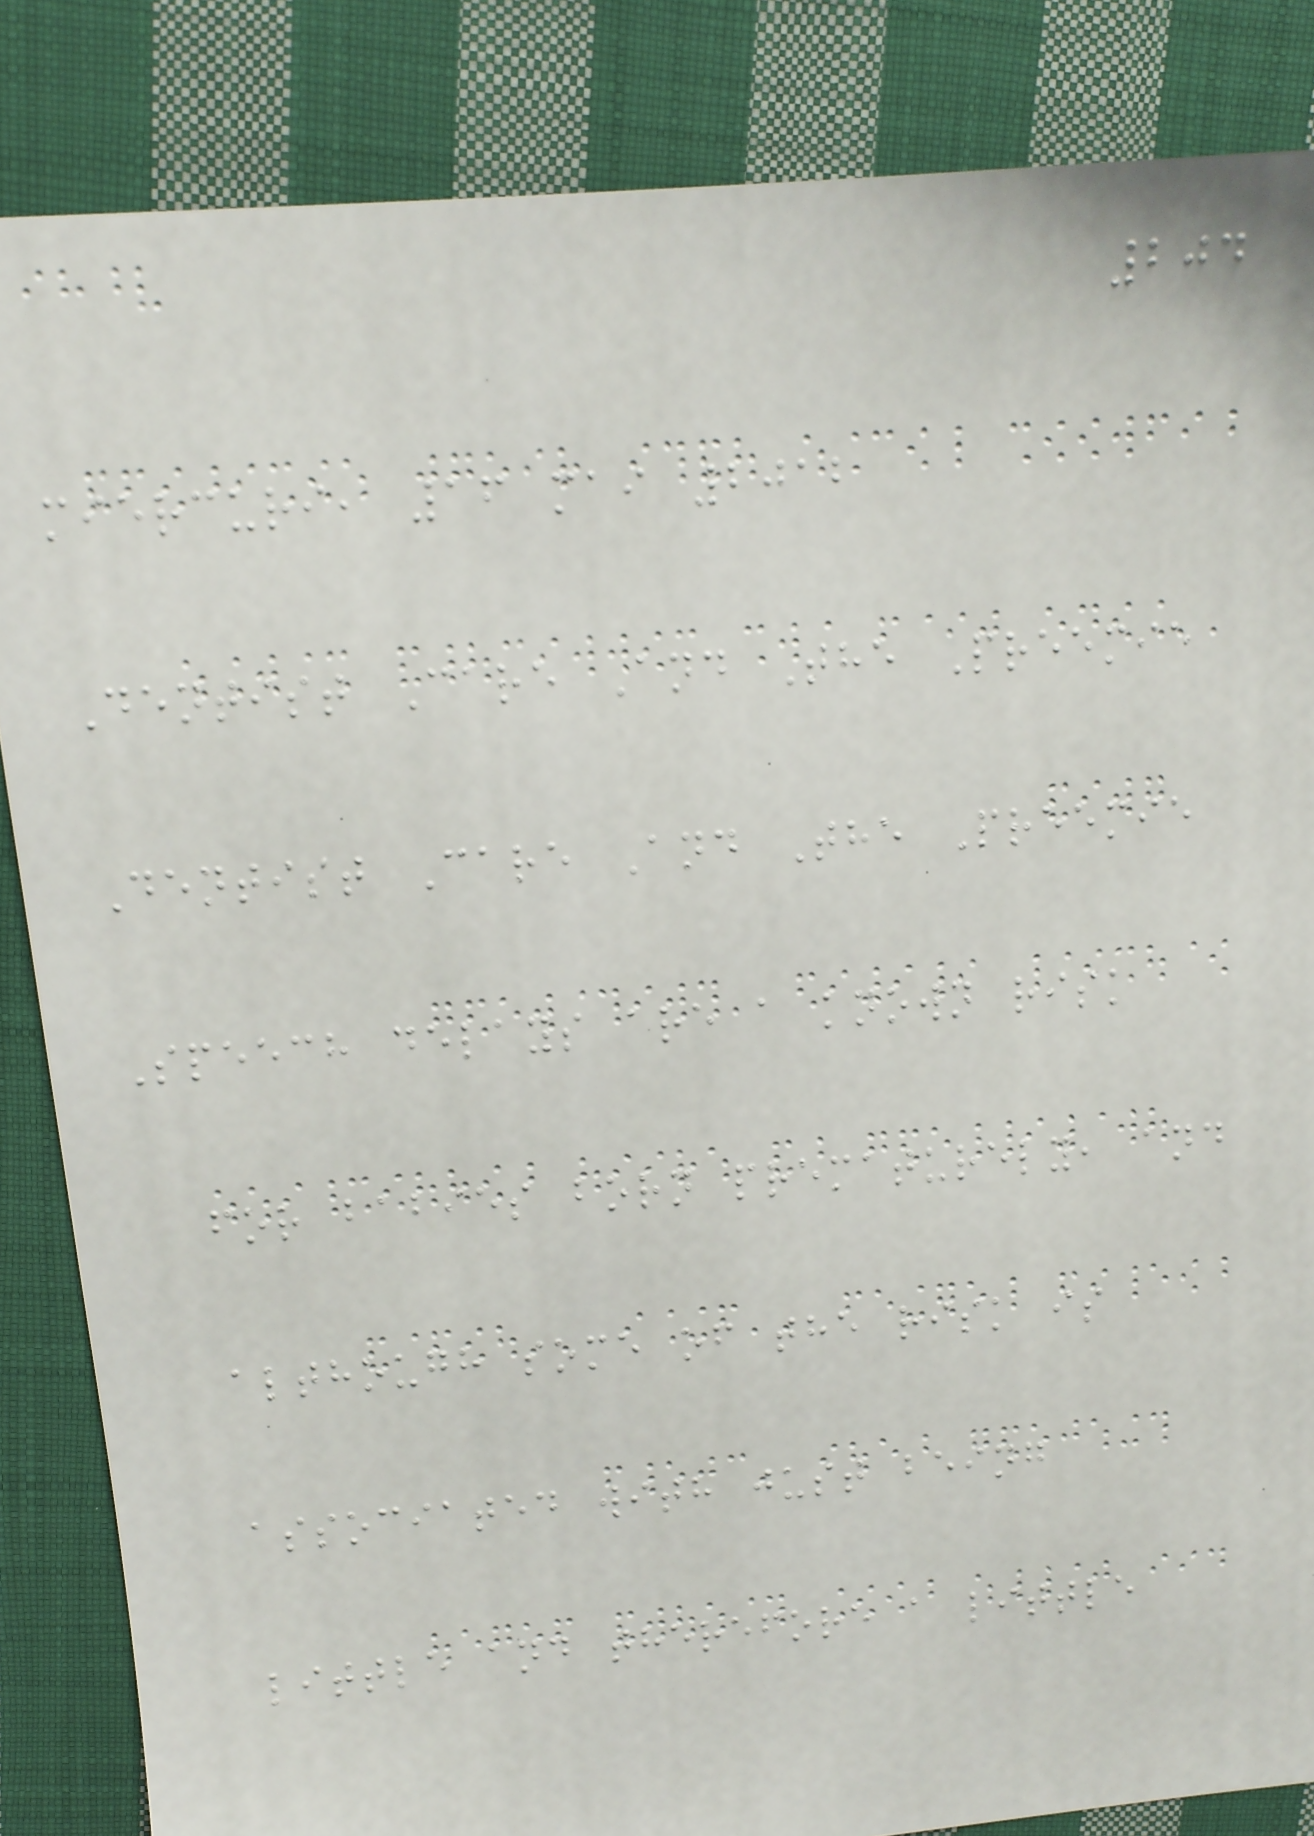204
miercuri, 16 mai 2012
Dentist Care And The Preemie
Dentist Care And The Preemie
Speech delays are a known risk
for babies born prematurely, and
although some of the risk is
associated with just being
little and therefore a little
